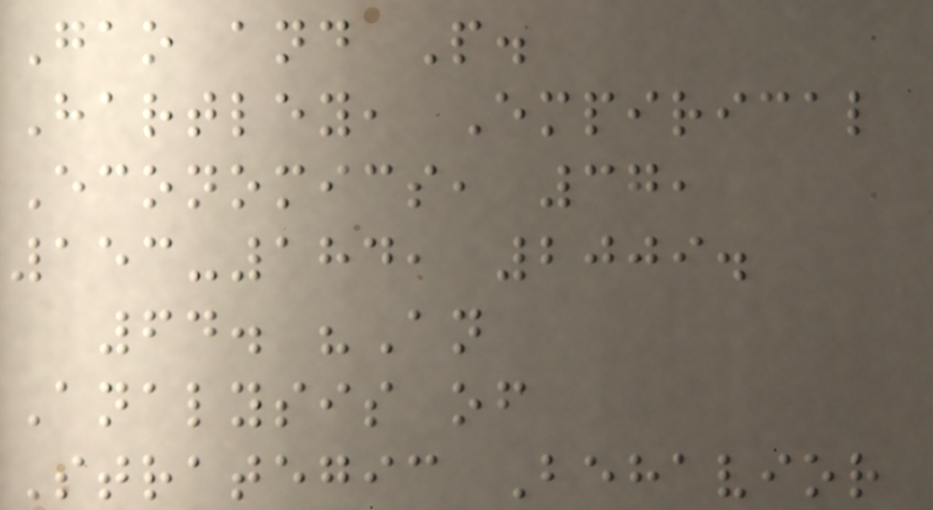Gao and P.
Hartley, Empirical
Economics, 37,
153-184, 2009.
64. "An
Analysis of
Strategic Behavior
